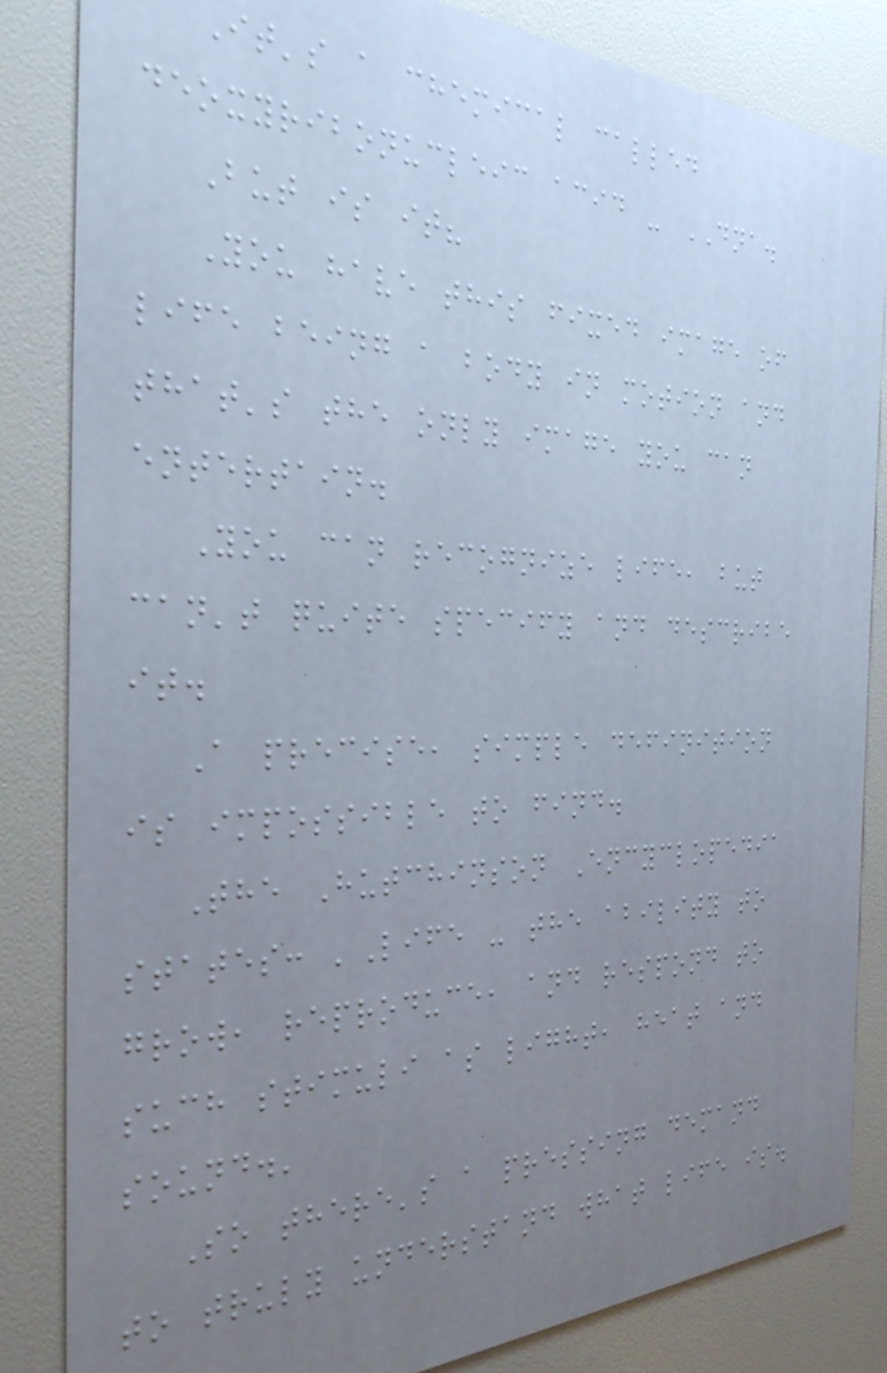It's a chemical called
deoxyribonucleic acid - DNA.
But is it?
You have this fixed image of
life being a body in motion and
that's the only image you can
entertain.
You can recognize life, but
can't quite specify and describe
it.
A precise, simple definition
is impossible to find.
The Hutchinson Encyclopedia
states: 'Life - the ability to
grow, reproduce, and respond to
such stimuli as light, heat and
sound.'
So there's a pressing demand
to truly understand what life is.
